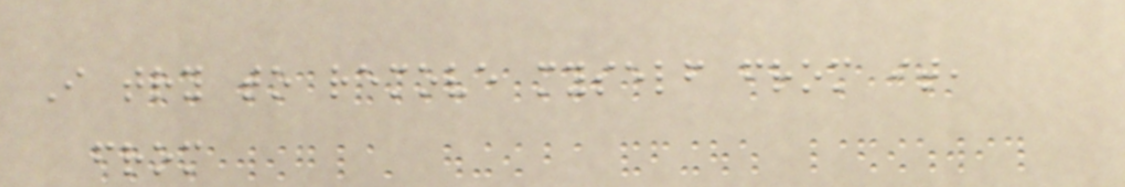I try to remove myself from it,
from
